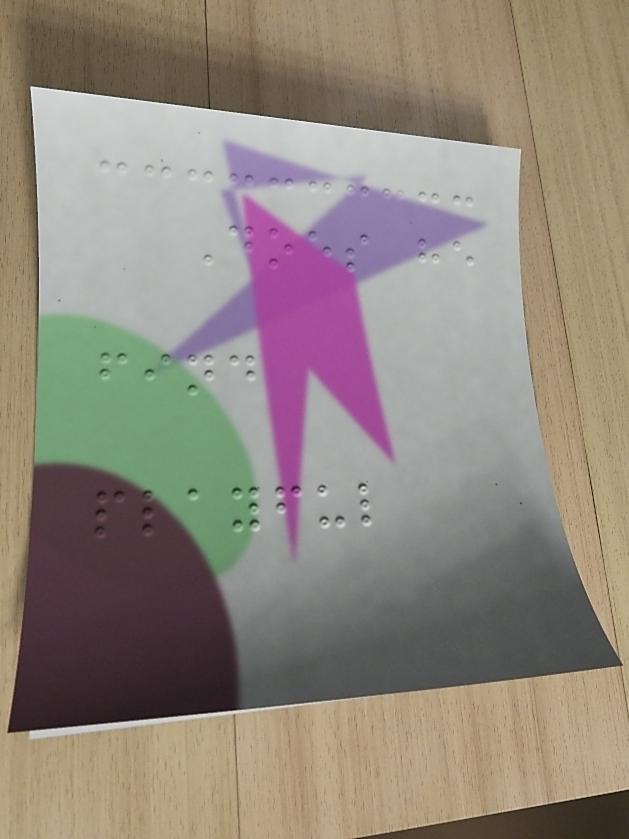Does he
find
playful
